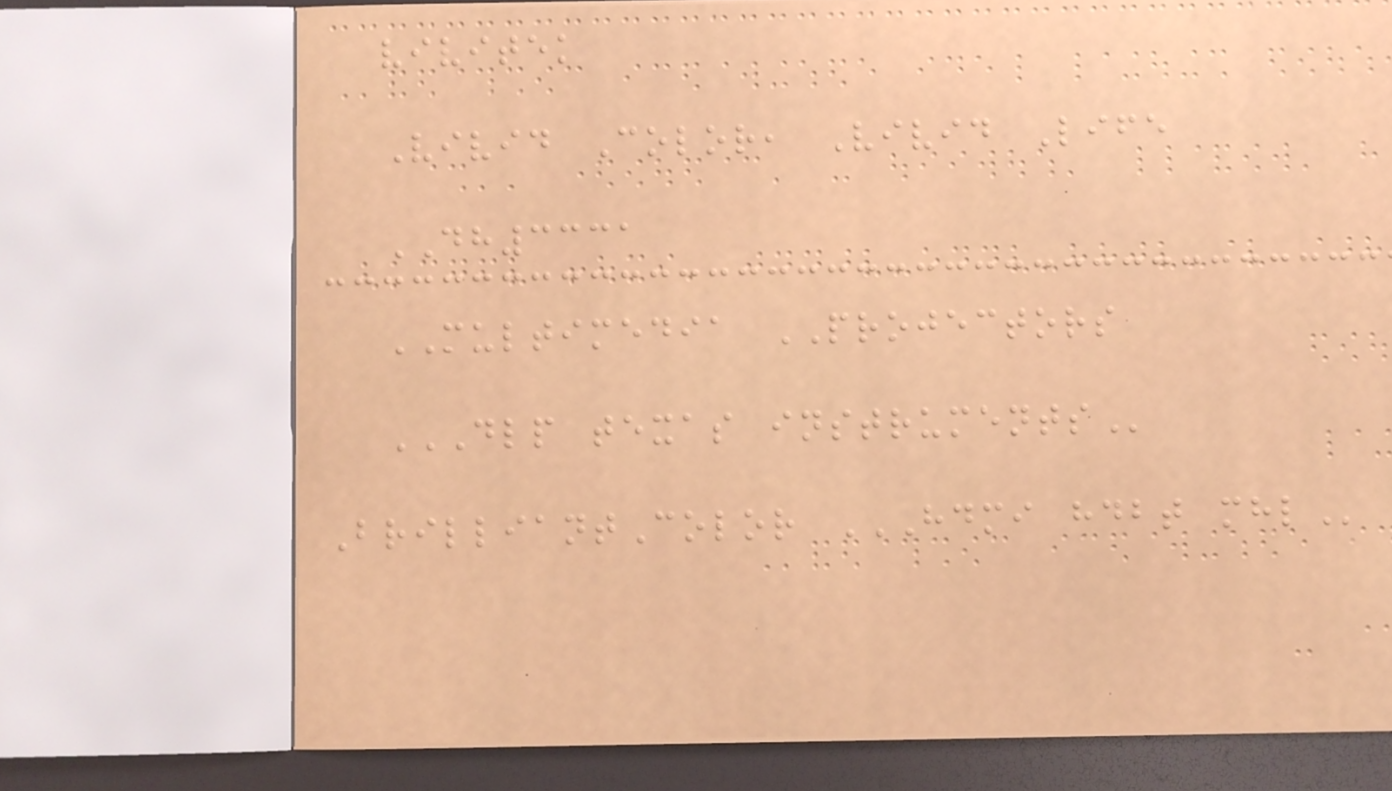vivitek
Vivid Color, Vivid Life
DH3331
MULTIMEDIA PROJECTORS
DLP TEXAS INSTRUMENTS
BrilliantColor HDMI HDBT MHL
